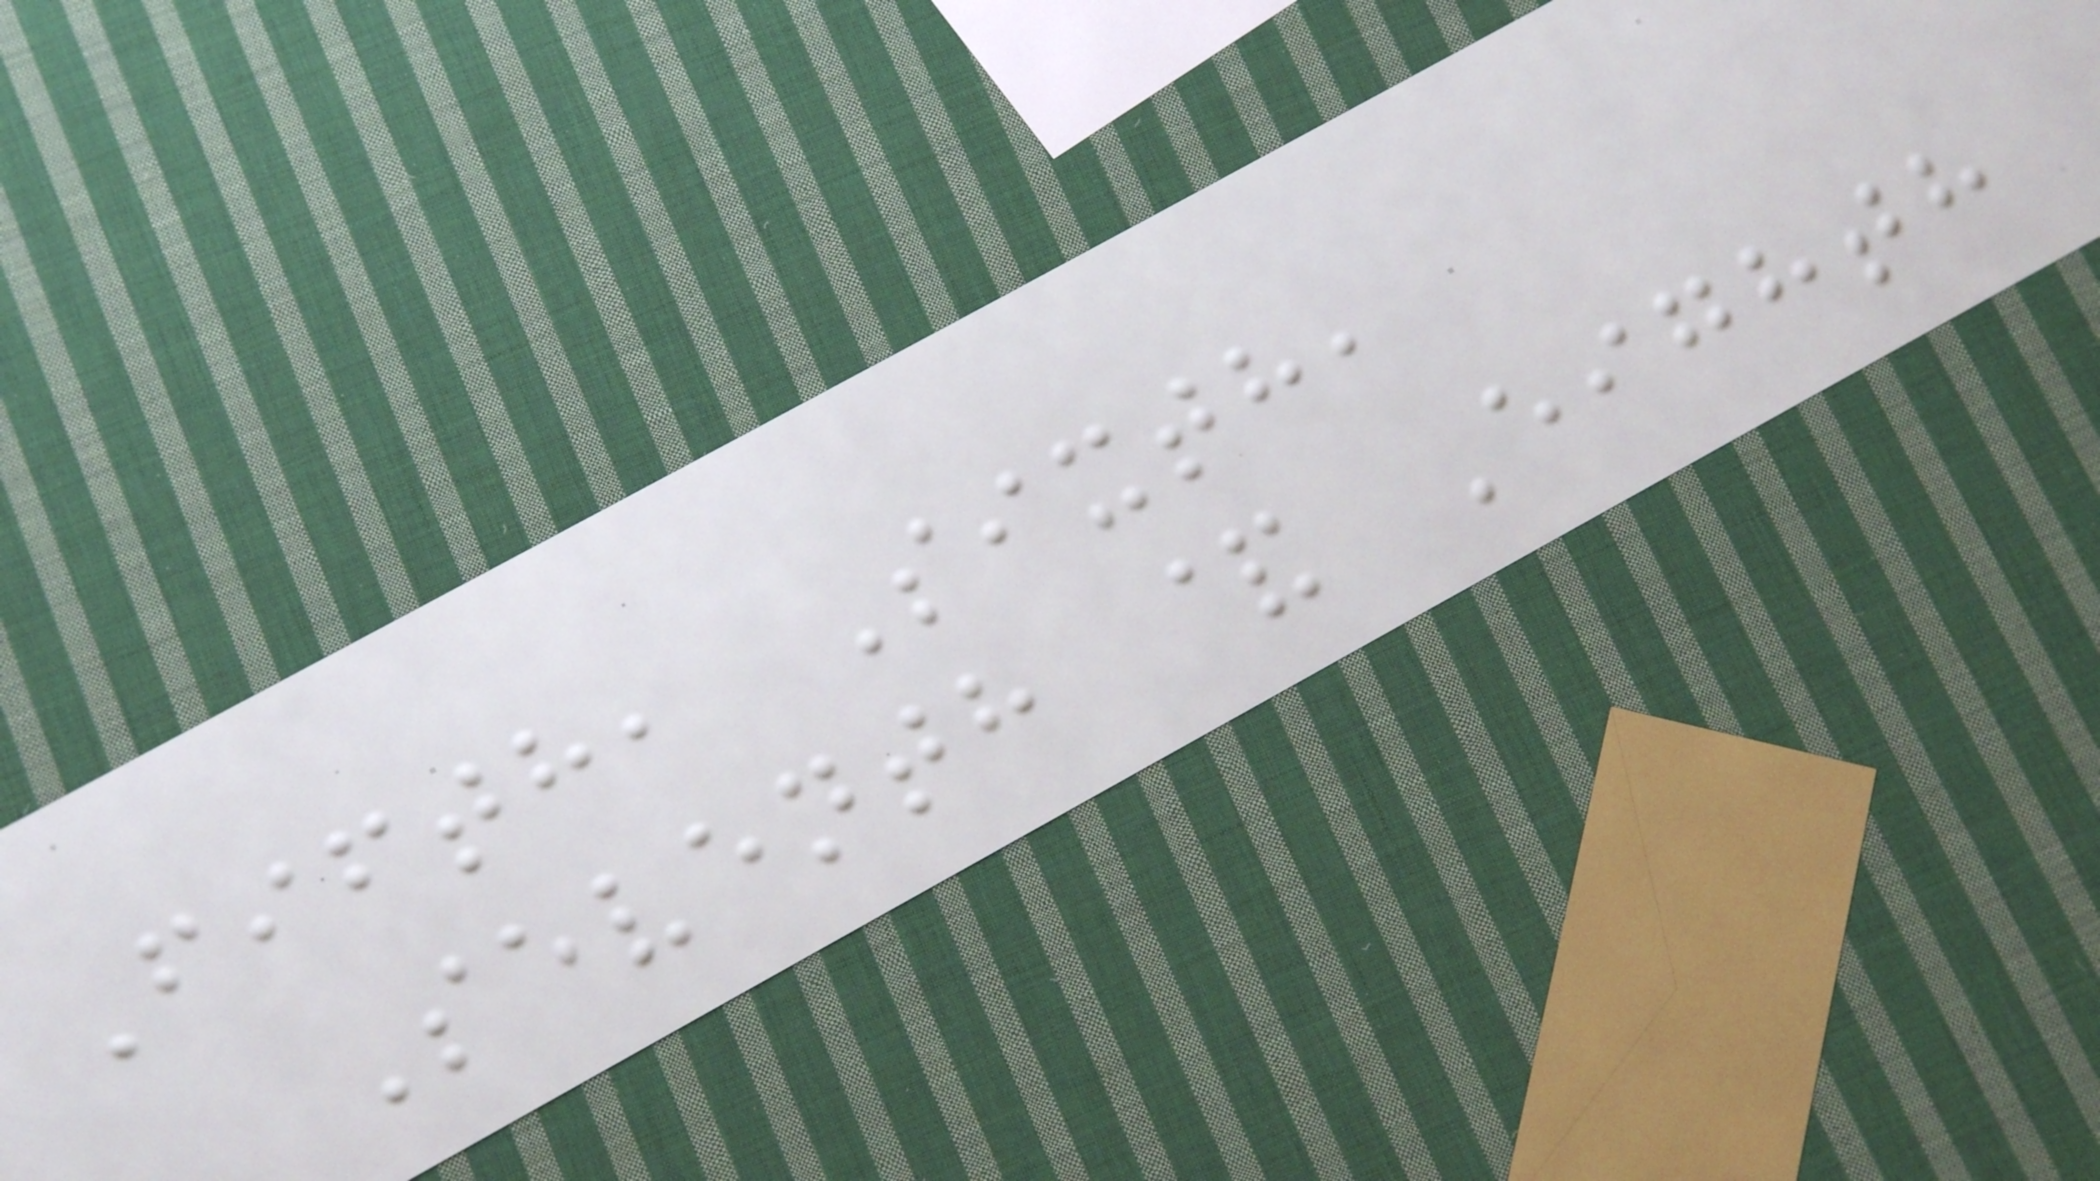Fifth, Sixth,
Seventh & Eighth
